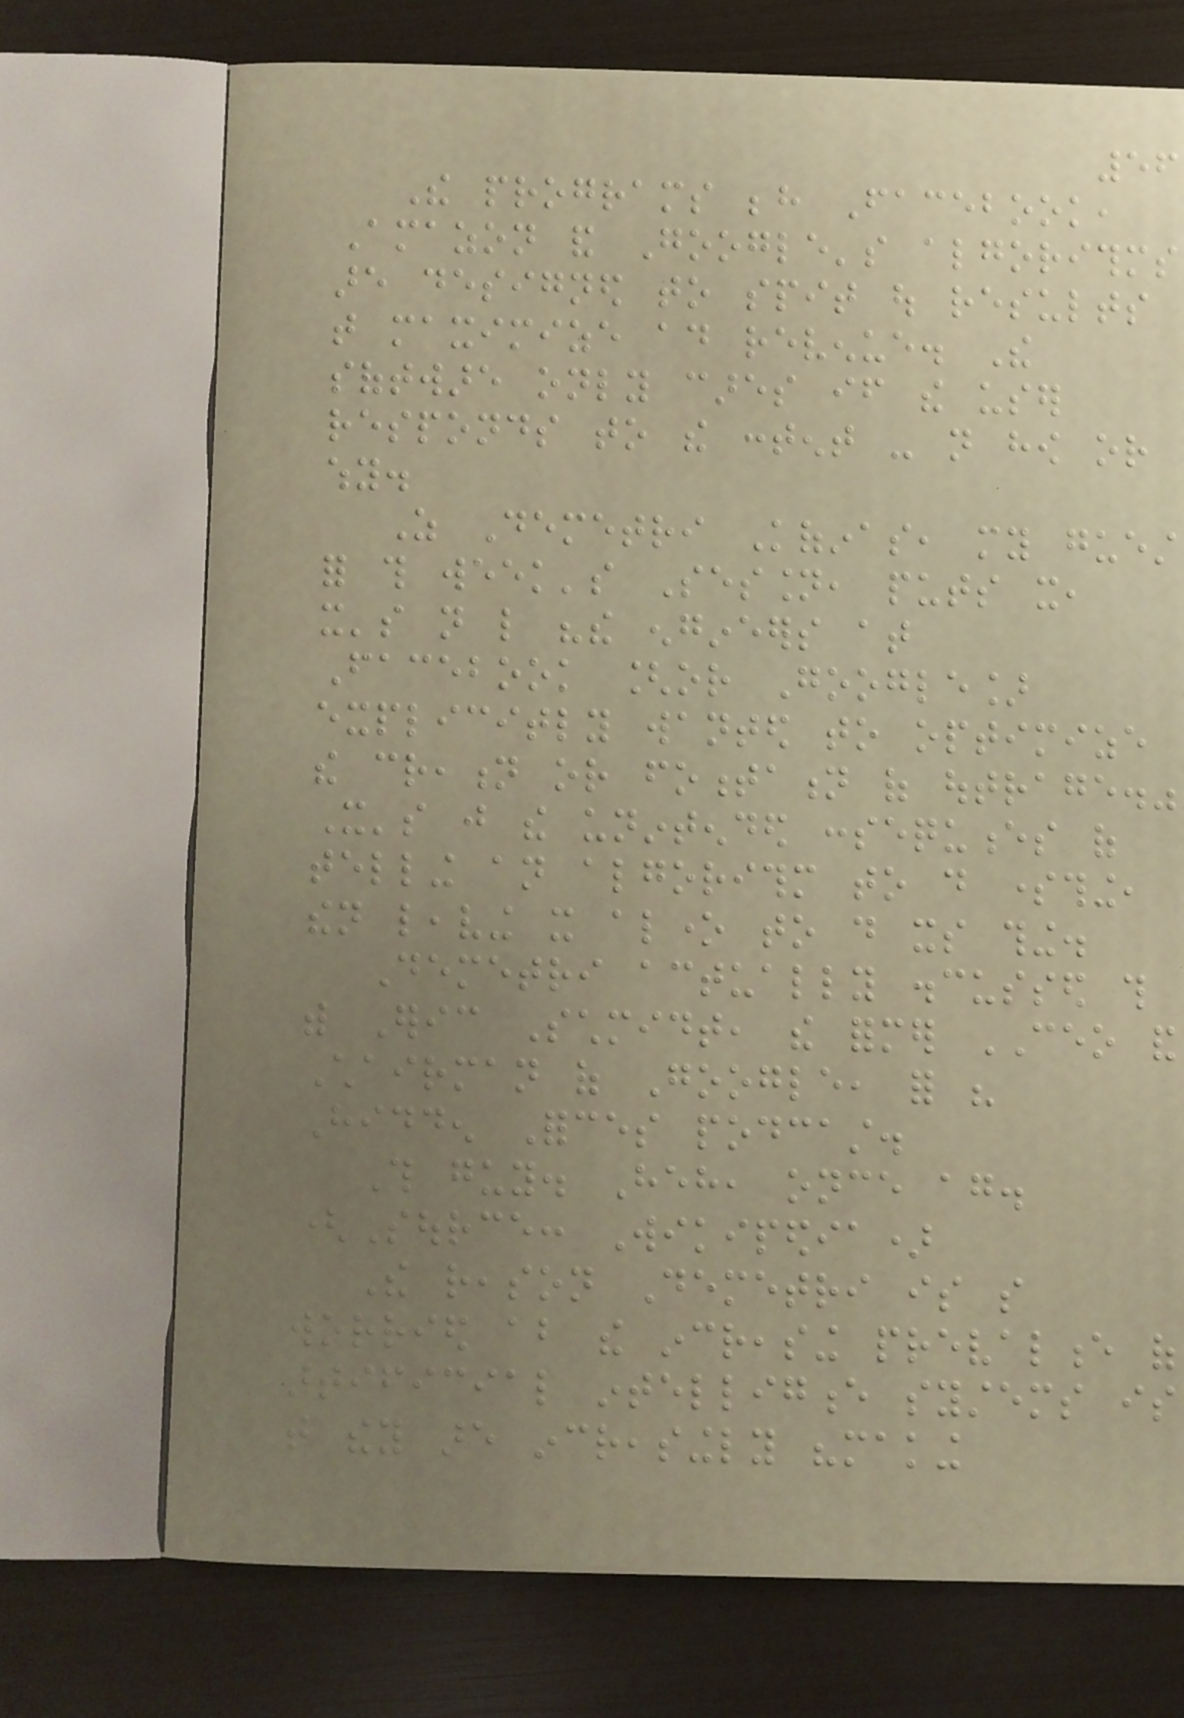56
The programs behind Facebook,
Amazon and Google's algorithms
are designed to spit out results
that maximize ad revenue. The
software only cares if the user
responds to the content - not how or
why.
As Demetri Kofinas, my guest
for this week's Session, puts it,
it's not like "the engineers at
Facebook [or Google]
explicitly wanted to optimize
the creation or fomentation of outrage."
It's just the unintended consequences of
telling an algorithm to do something,
then leaving it alone to do its thing.
Demetri actually discussed this
with Eric Schmidt, the former CEO and
Chairman of Google, for his
Hidden Forces podcast.
This guy. Heh, once again.
(Source: Wikipedia)
The reason Demetri is so
worried about the increasing prevalence of
artificial intelligence systems is
that they are increasingly "making
